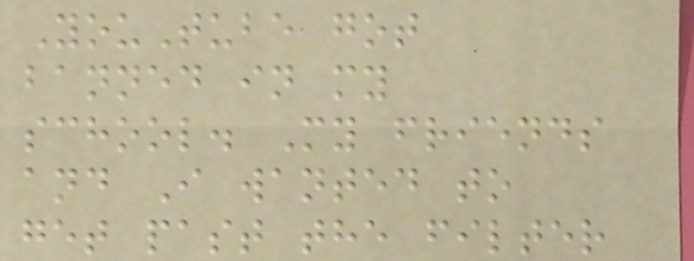YouTube got
banned in my
school. My friends
and I wanted to
get past the filter
